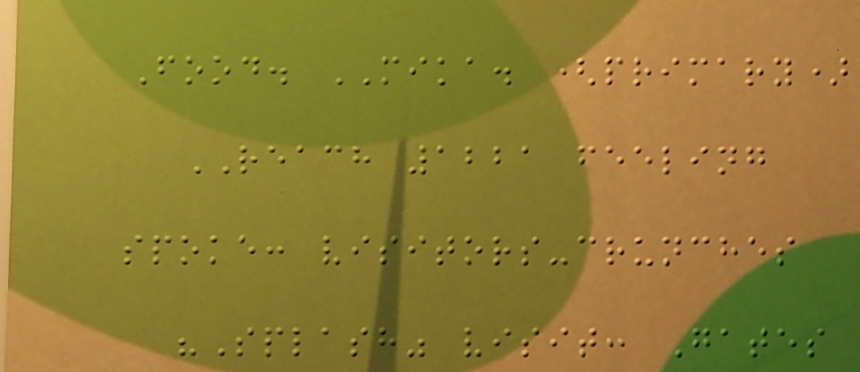Food. MIKA. (primary)
REACH 1221 feeling
spoke: visitors-crunches
"Splash" visit: Gates
